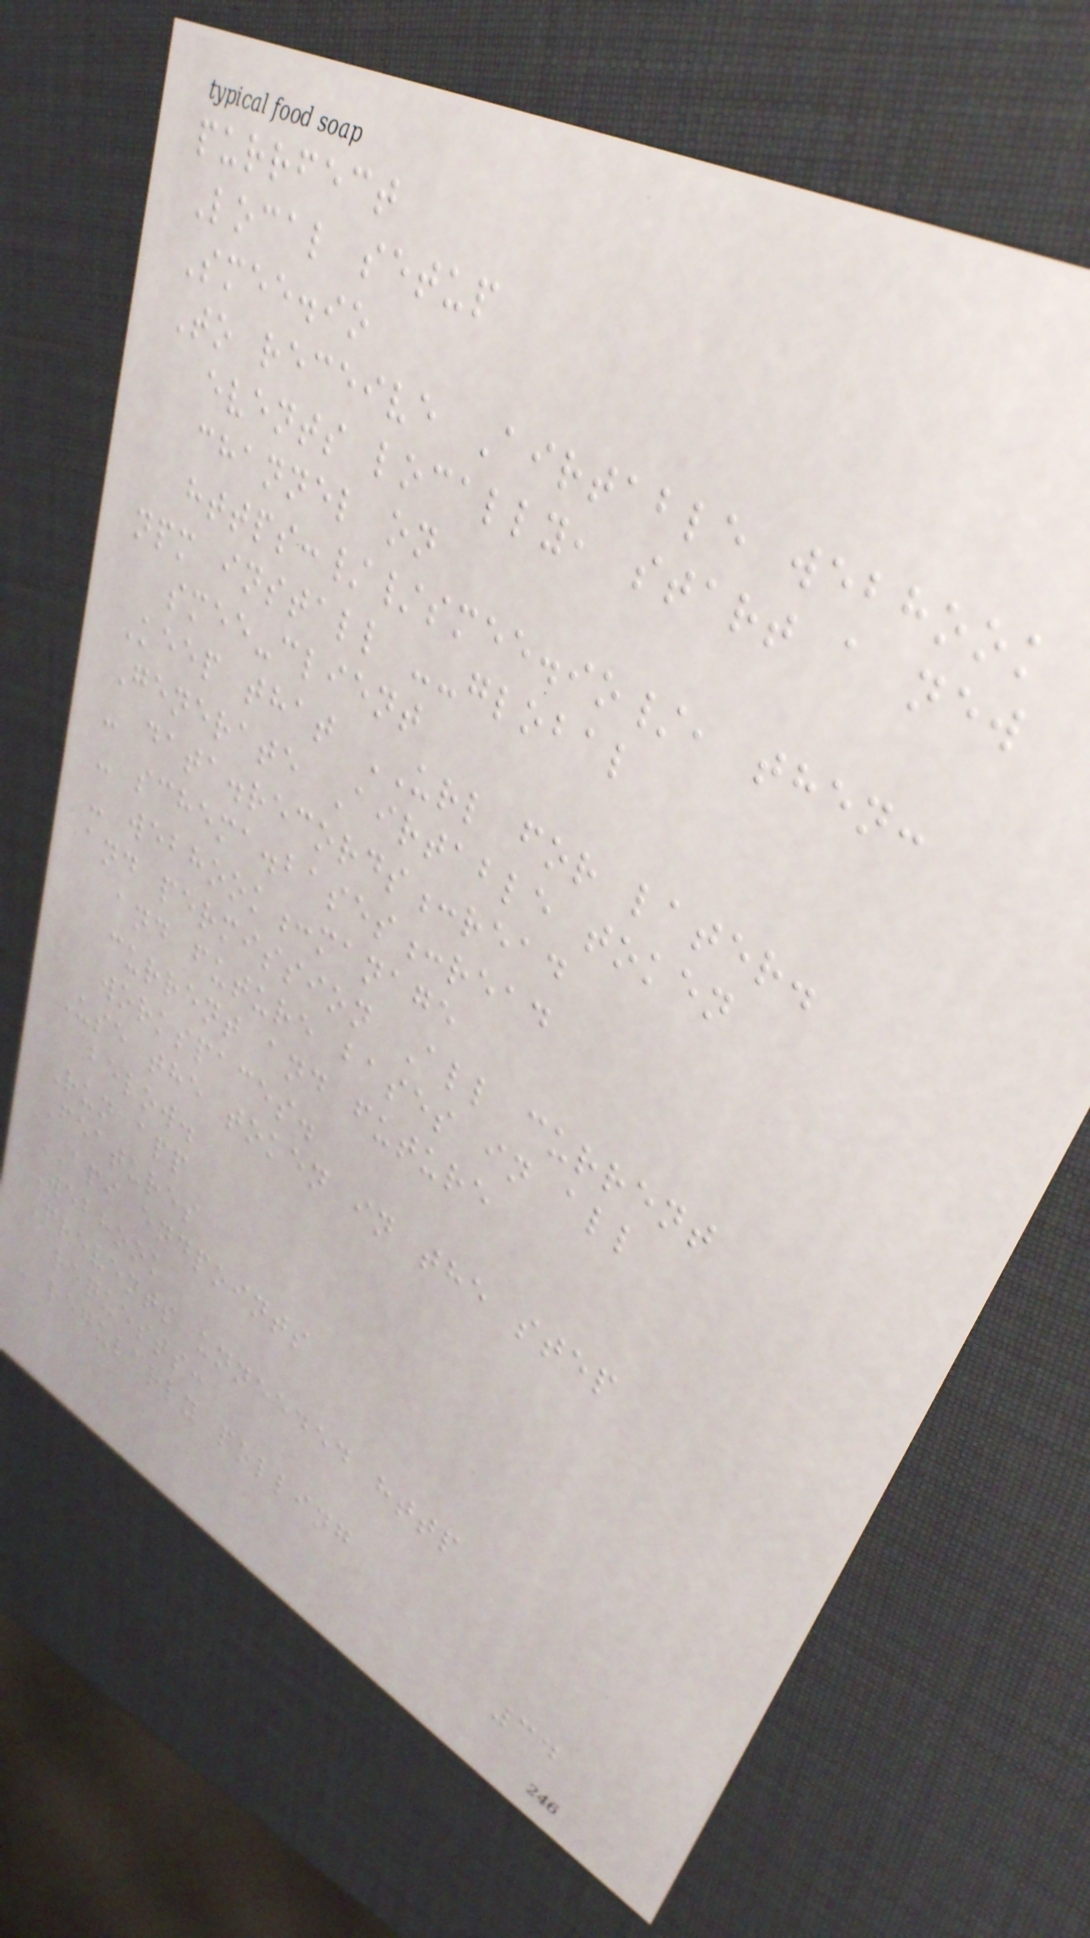purrfect
Local setup
Smee.io
To receive Airtable webhook
events locally, start a new
channel on
https://smee.io/, then:
npm install --global
smee-client
Keep that URL for later.
Generate Airtable token
- data.records:read
- schema.bases:read
- webhook:manage
and permission All current
and future bases in all
current and future
workspaces.
Use the token in the step
below.
Run app
Features
API endpoints
Webhook
Prevents unneeded http
requests:
- regularly polling
34
